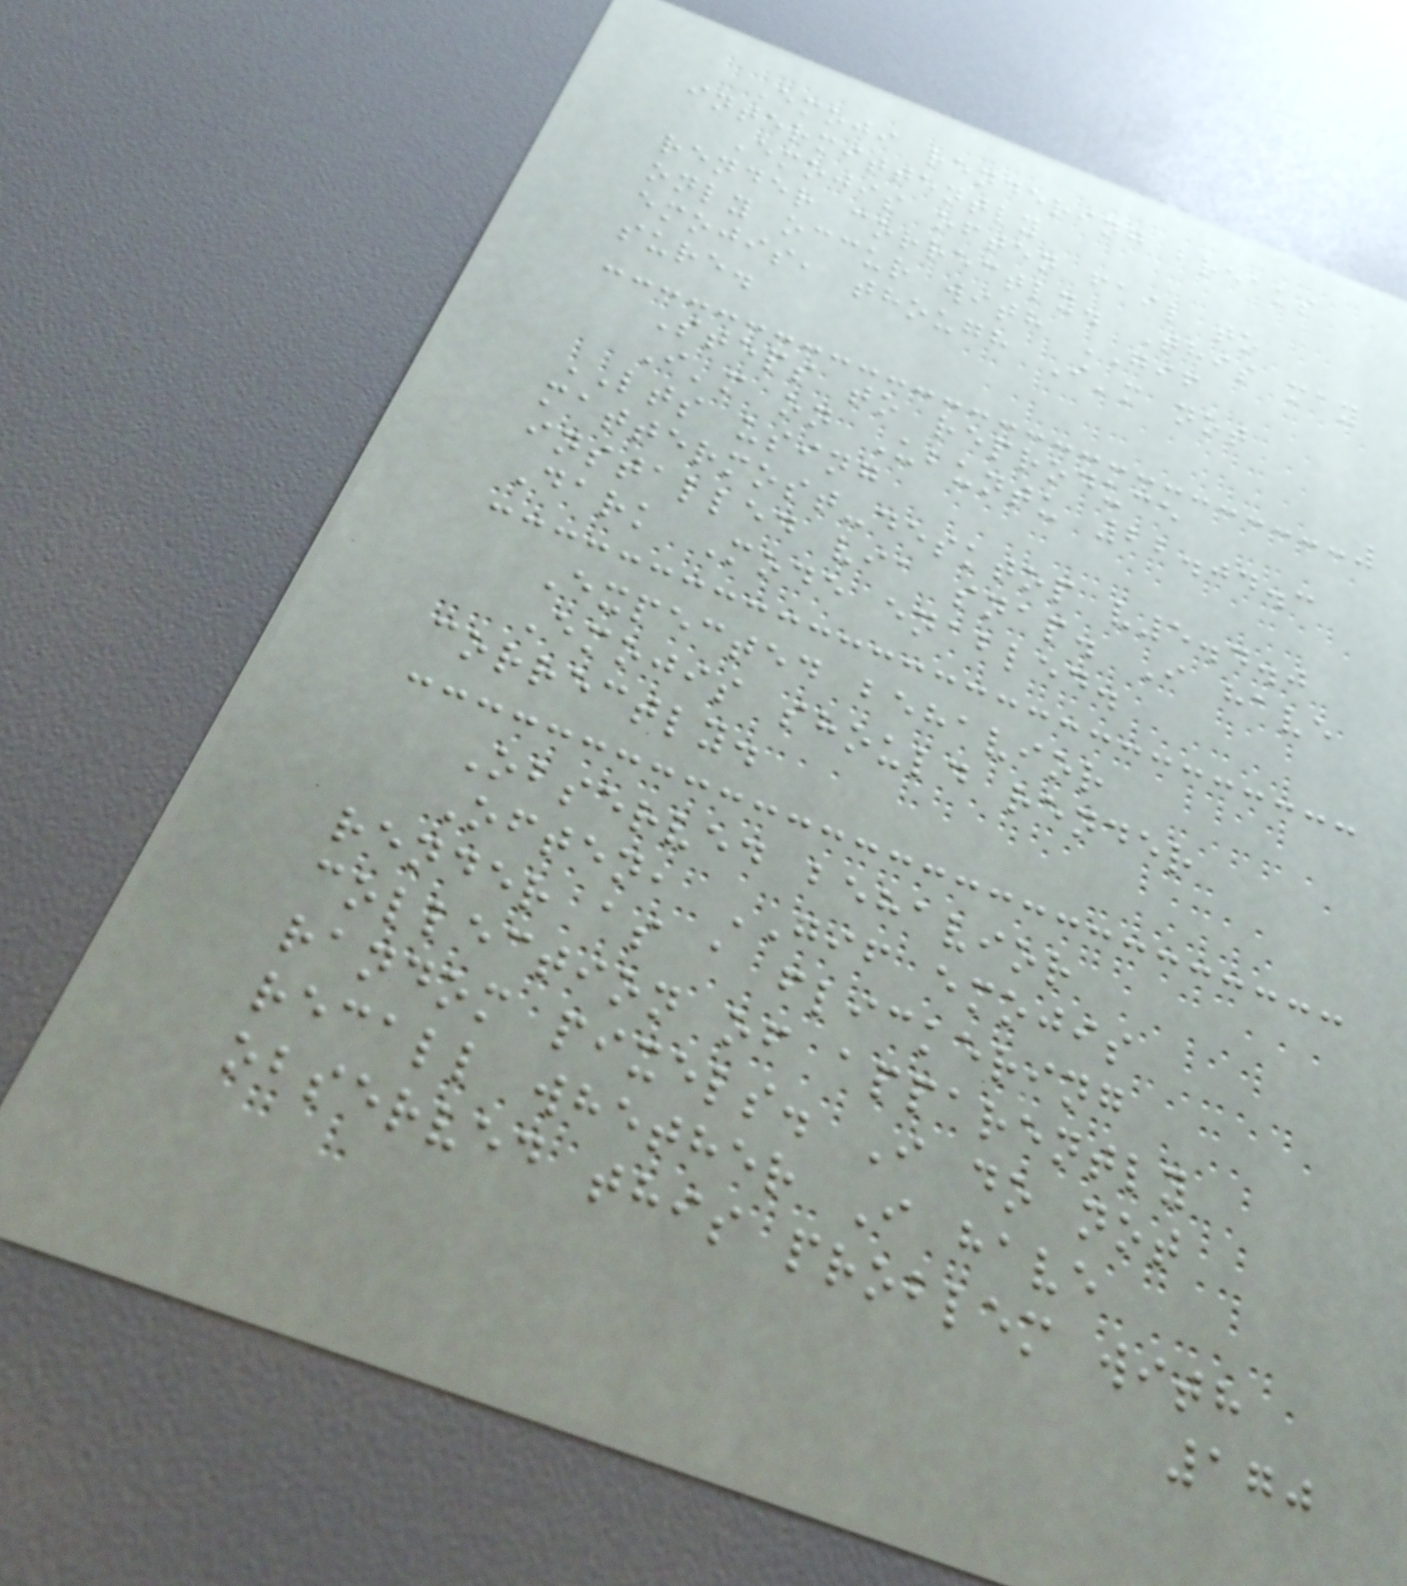Emoji rendering breaks
intermittently
Emojis often fail to
render correctly. This may
only occur with GIF
emojis, though I'm not
sure.
Steps to reproduce
I'm on Ubuntu 22.04.3
LTS using
mattermost-desktop v5.4.0
installed via snap. I have
Dark Mode enabled.
Expected behavior
Emojis should render
correctly.
Observed behavior
Often, GIF emojis
render as a flickering
collection of apparently
random pixels. I do not
recall whether I have
observed this problem with
170
